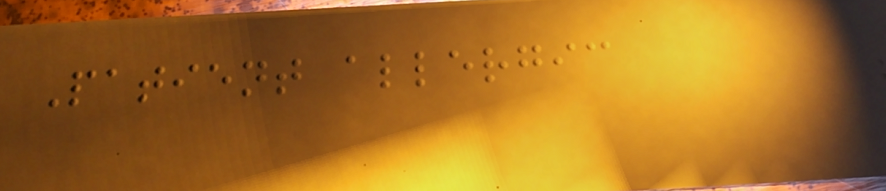Patient allergic
